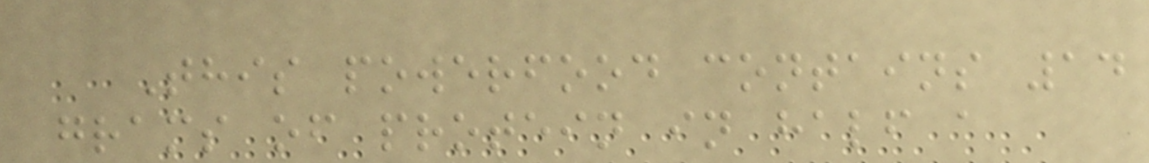This powerfood contains 14
grams of protein in half a
